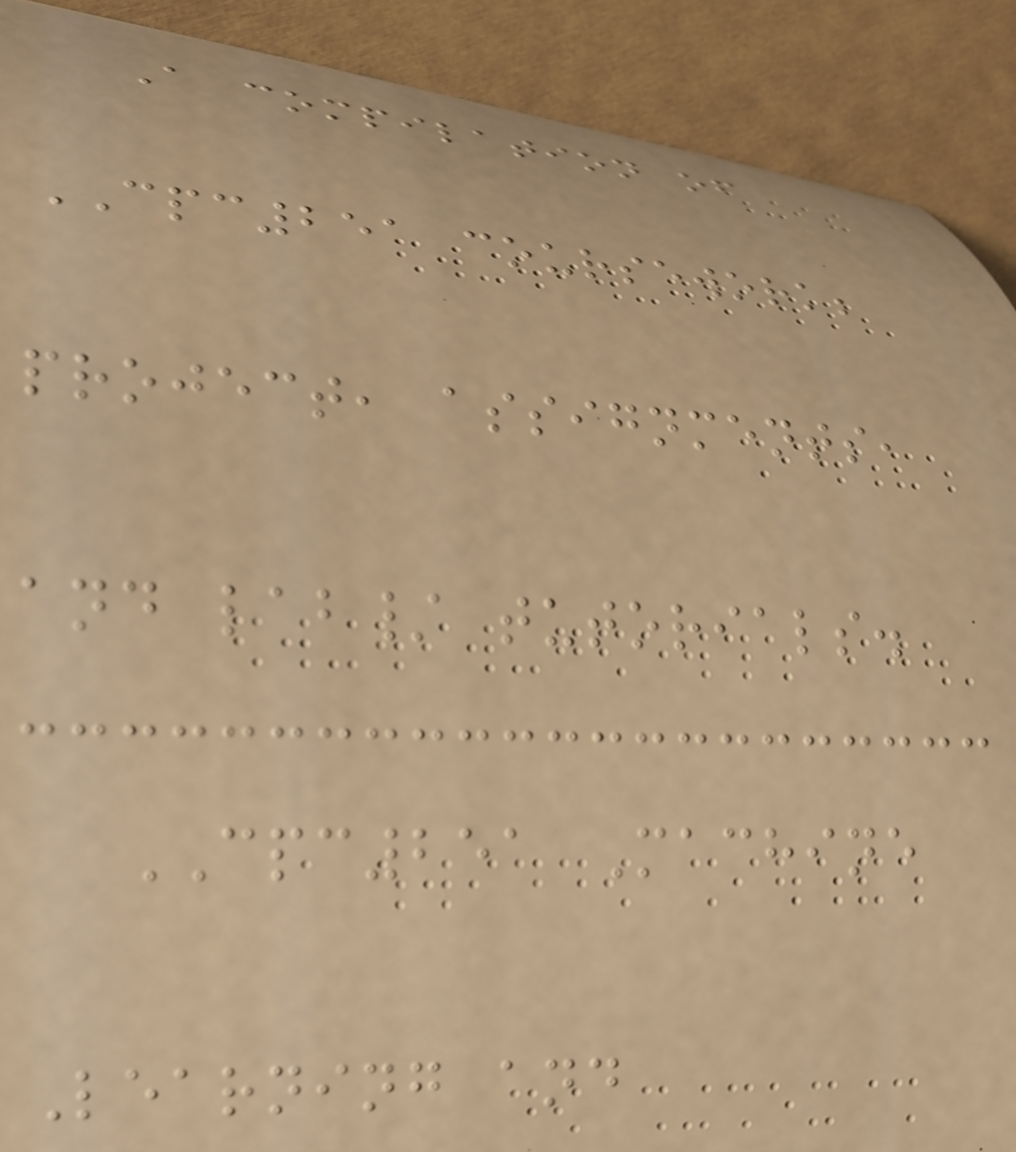A compilation of
CPC251 coursework;
project, assignments,
and lab/ tutorials.
CPC251 Machine
Learning and
